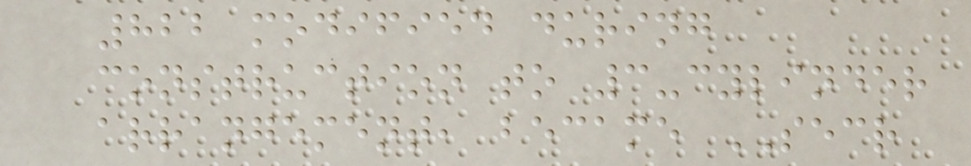822 modified during
construction to 3-cylinder
arrangement, became SECR
